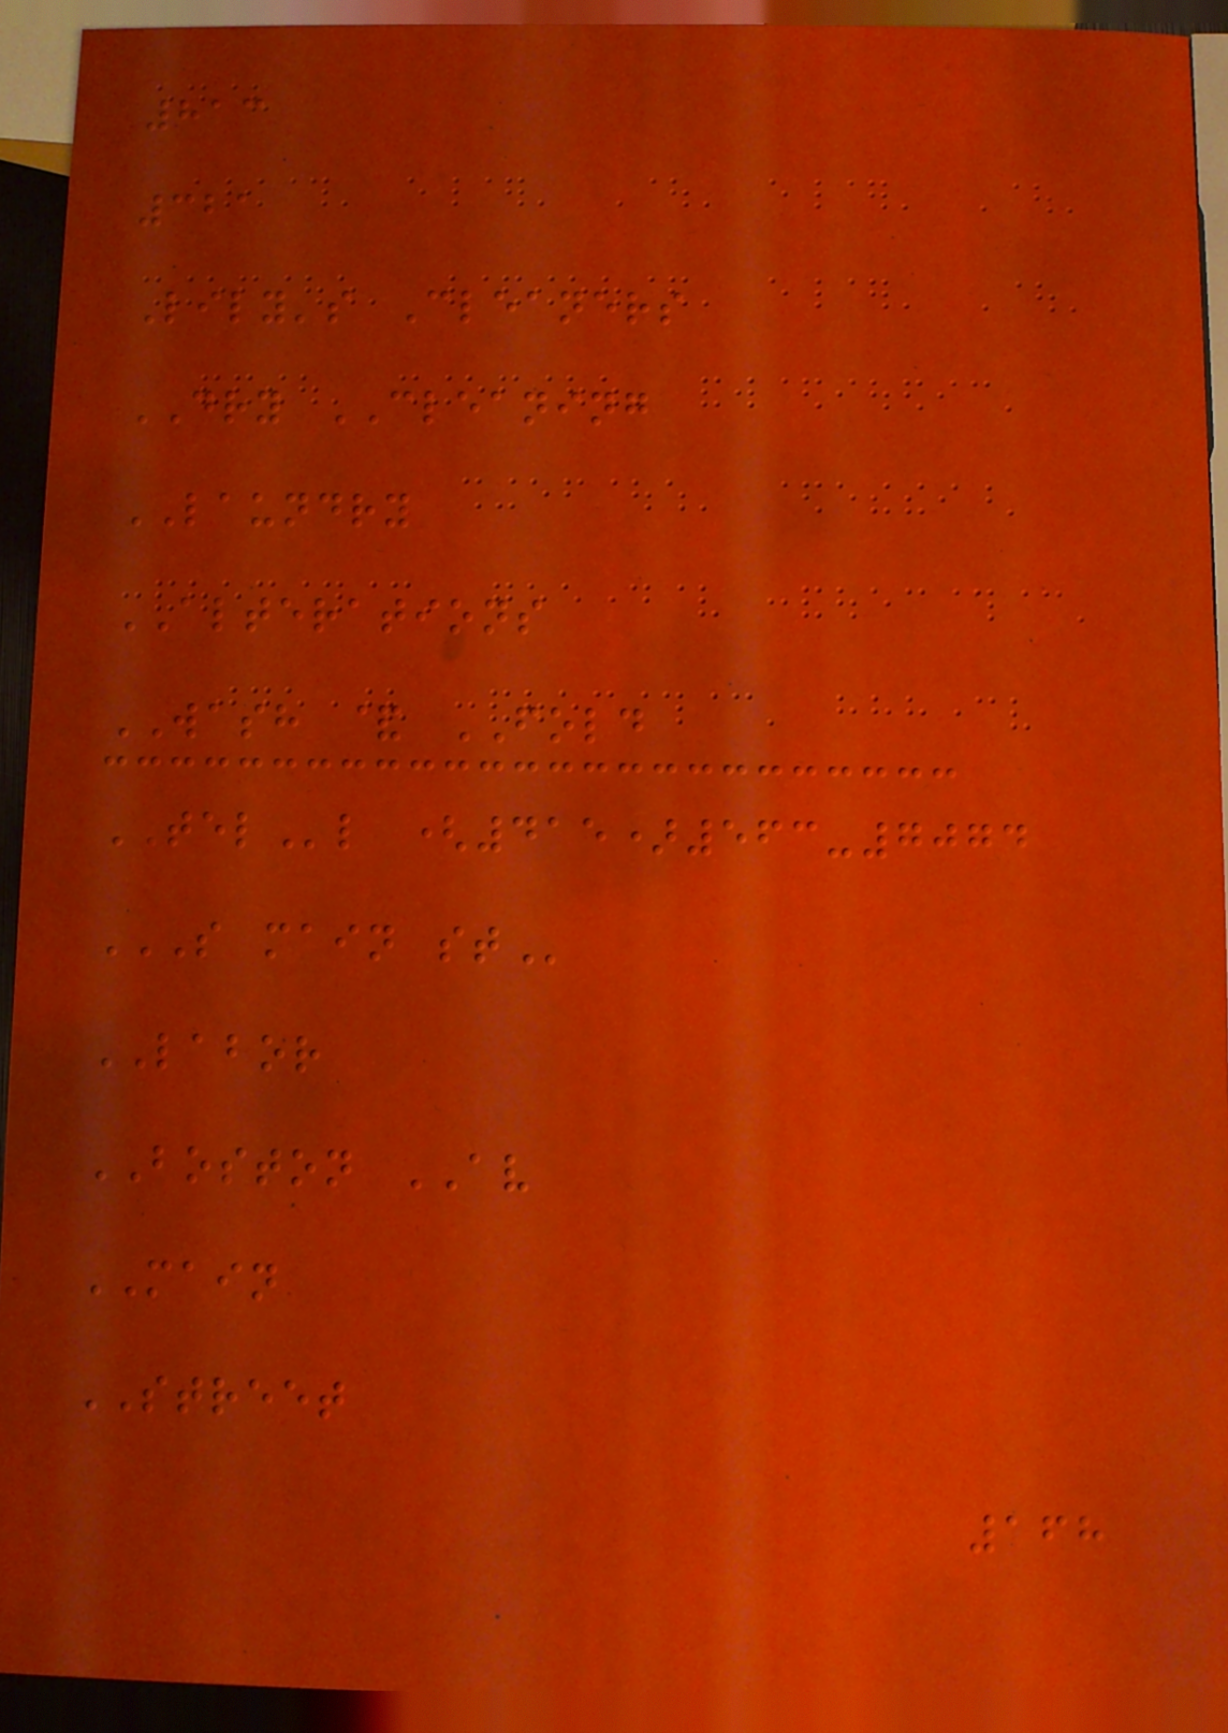813
321
Lily's Cleaners
DRY CLEANING
LAUNDRY
ALTERATIONS
WASH & FOLD
TELl (415)563-7074
S MAIN ST
LABOR
BOSTON AV
MAIN
STREET
168
